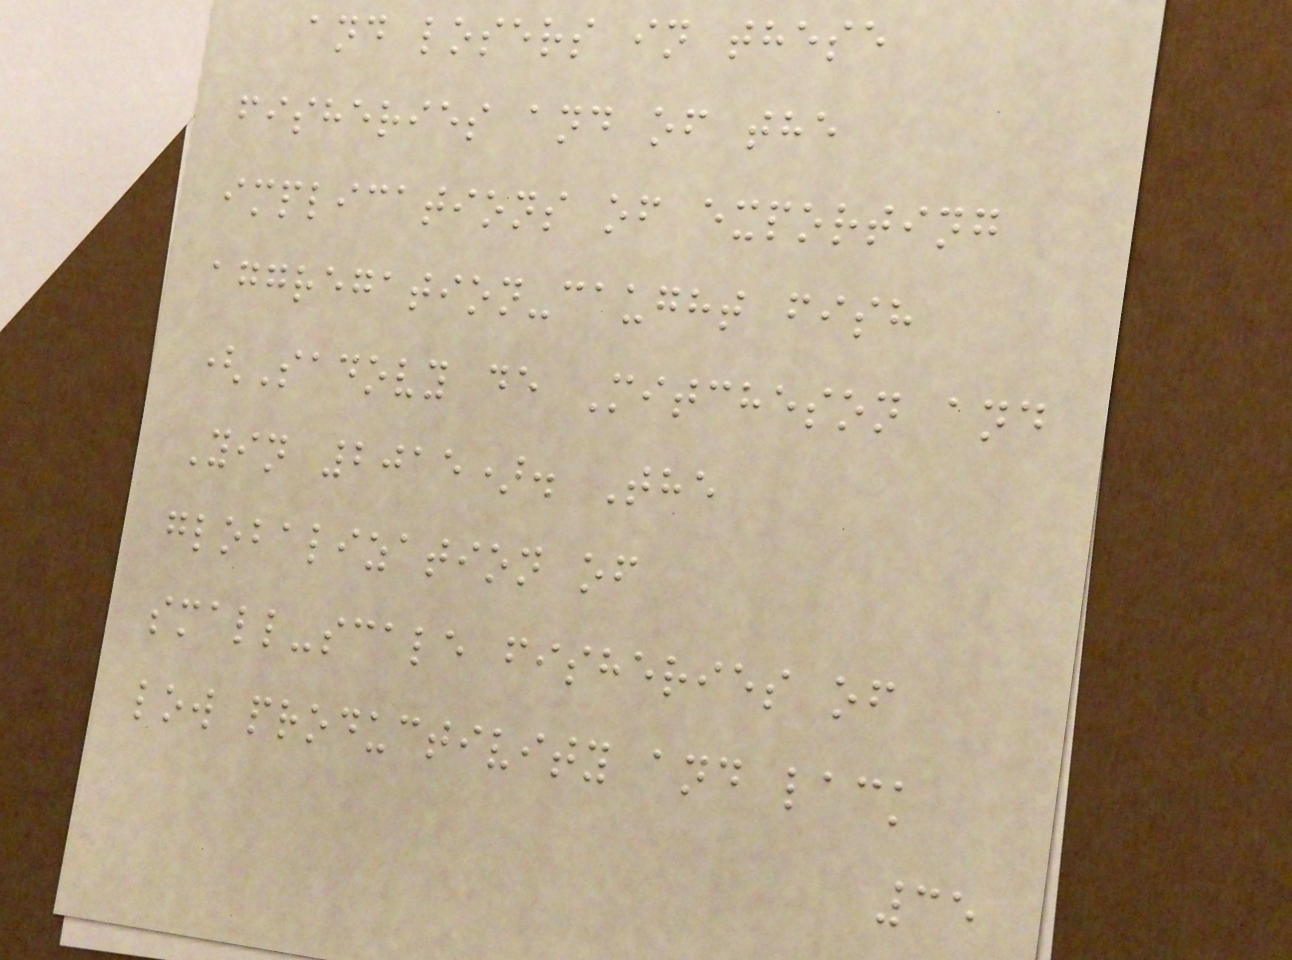and losers in these
fisheries and of the
implications of exporting
aggregation-caught fish
(Sadovy de Mitcheson and
Yin 2015). The
globalization of
small-scale fisheries of
low productivity and lack
35
